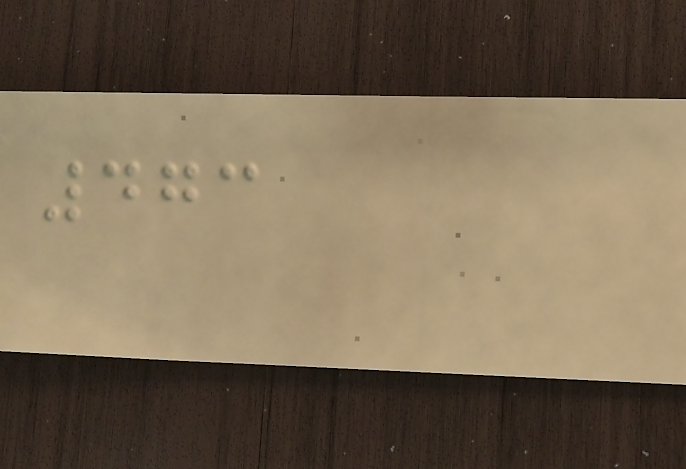473
